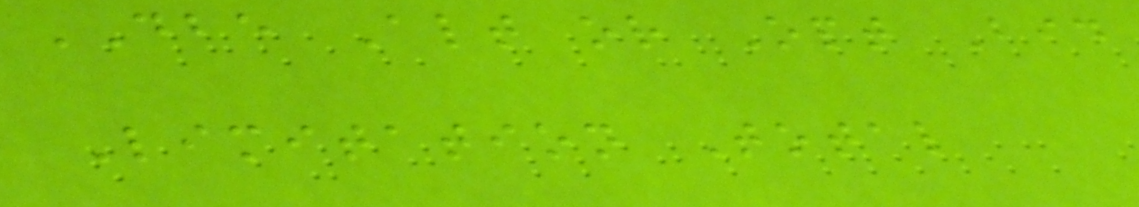DBE Alt or Opt Bid
Limitation Total
